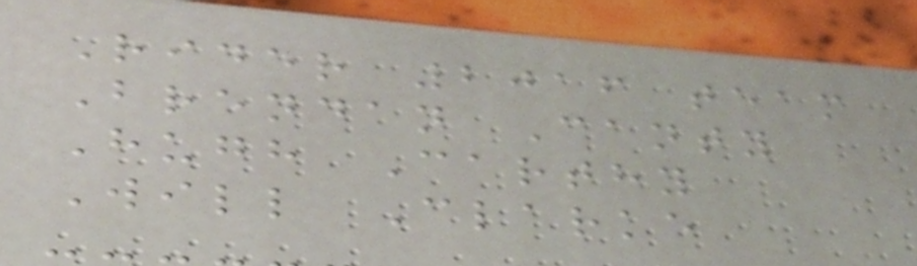Rider 2016 team
Brendan Canty
Hugh Carthy
Will Clarke
